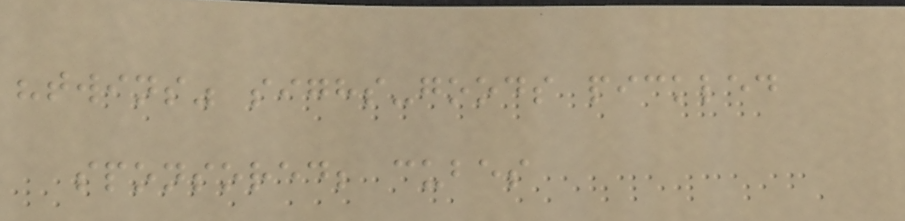"twins" sighs-goods pickled
sponsored; cubes
